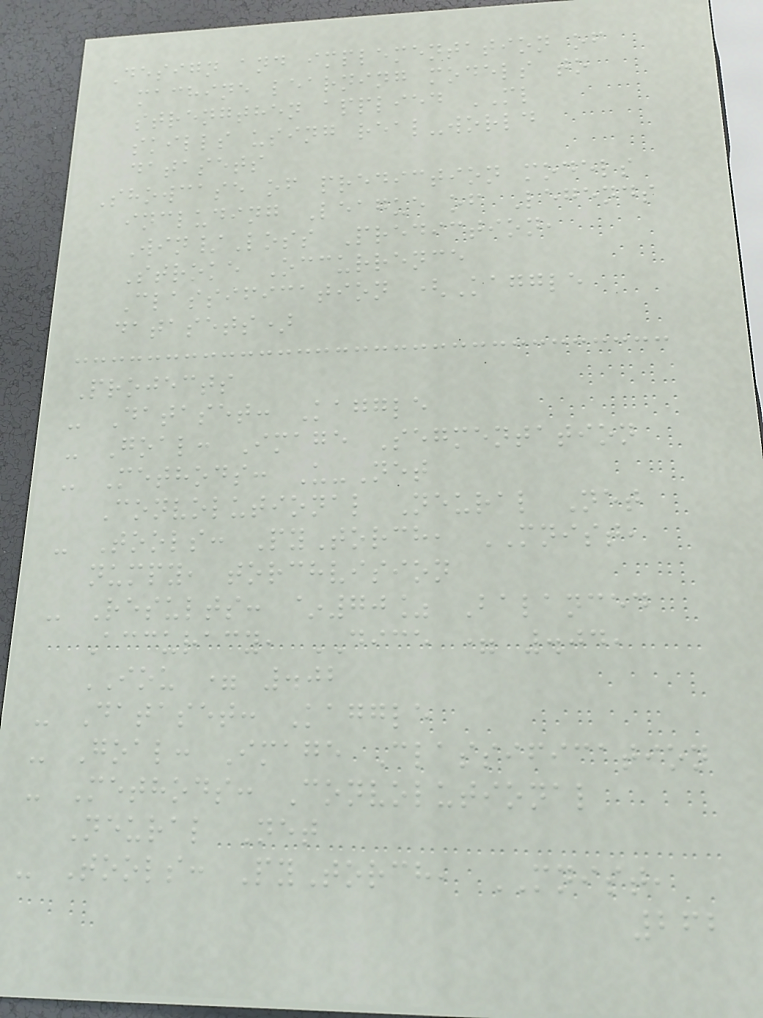Design and implementation of
machine learning models to
strengthen applied ML
skills using real-world
datasets
Showcase of prediction models
including League of Legends
Win/Loss Prediction,
Stroke Occurrence
Classification (Kaggle
datasets)
Projects
- Dataset: Kaggle
- Goal: Image Segmentation
- Methods: U-Net
Convolutional Neural Net
- Tools: PyTorch, MNIST,
numpy, torchvision
- Results: ~70% Balanced
Accuracy, DICE = .04,
IOU = .02
- Dataset: Kaggle
- Goal: Image Classification
- Methods: Convolutional
Neural Net
- Tools: PyTorch, MNIST,
262
